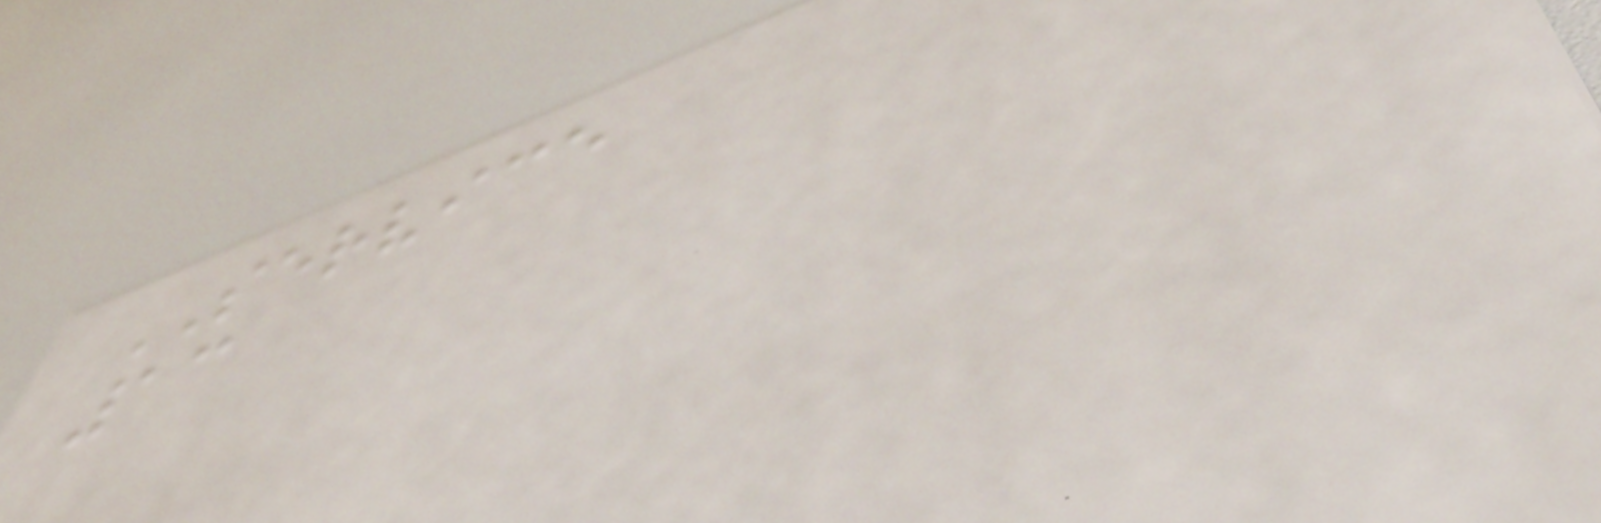SERVICE
13
